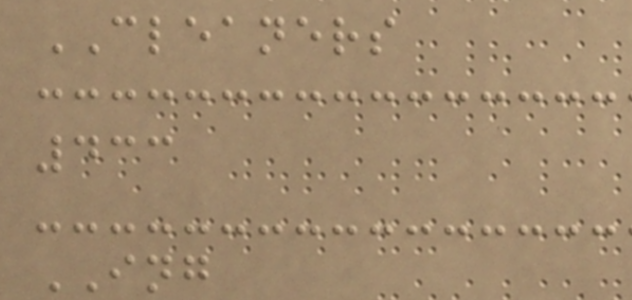CLEANERS
433
ING
